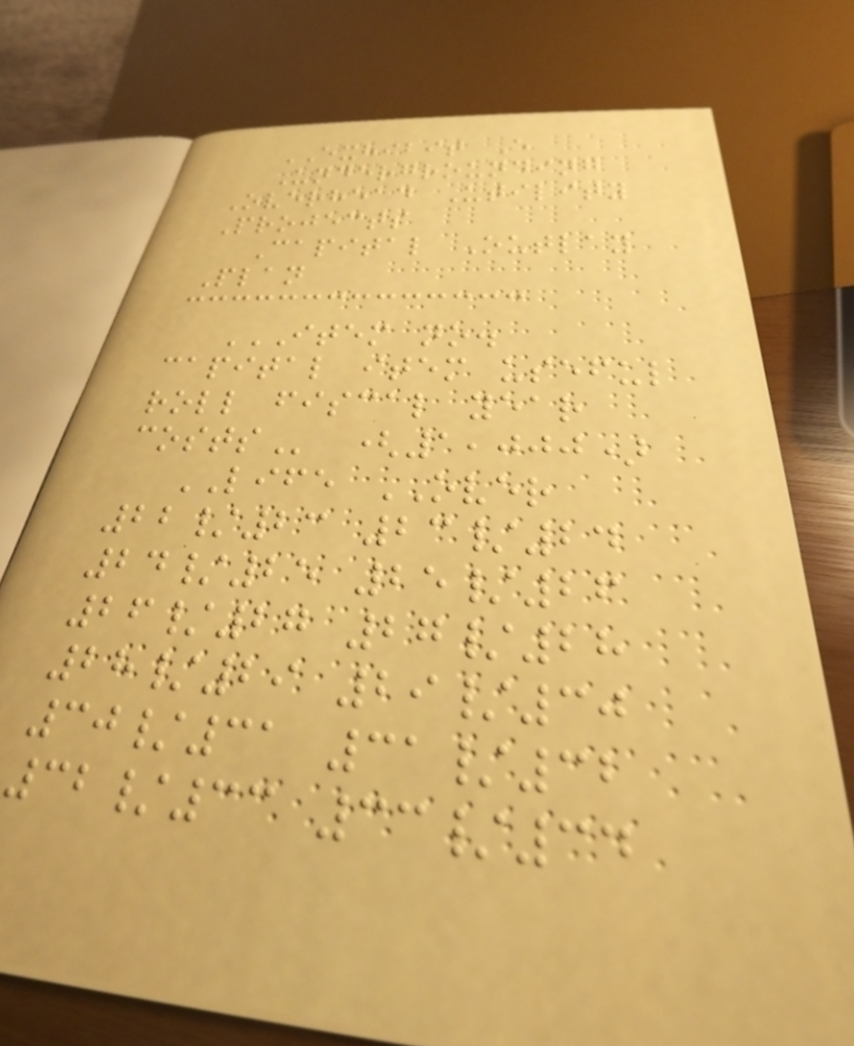EXHIBIT E
Undergrounding
Overhead Utility
Projects
Capital Outlay
Plan
ITEM NO.
CAPITAL ITEM USEFUL
ROLL FISCAL YEAR
COSTS (1,000)
LIFE OVER
22/23 23/24
24/25 25/26
26/27 27/28
28/29 29/30
30/31 31/32
32/33 33/34
